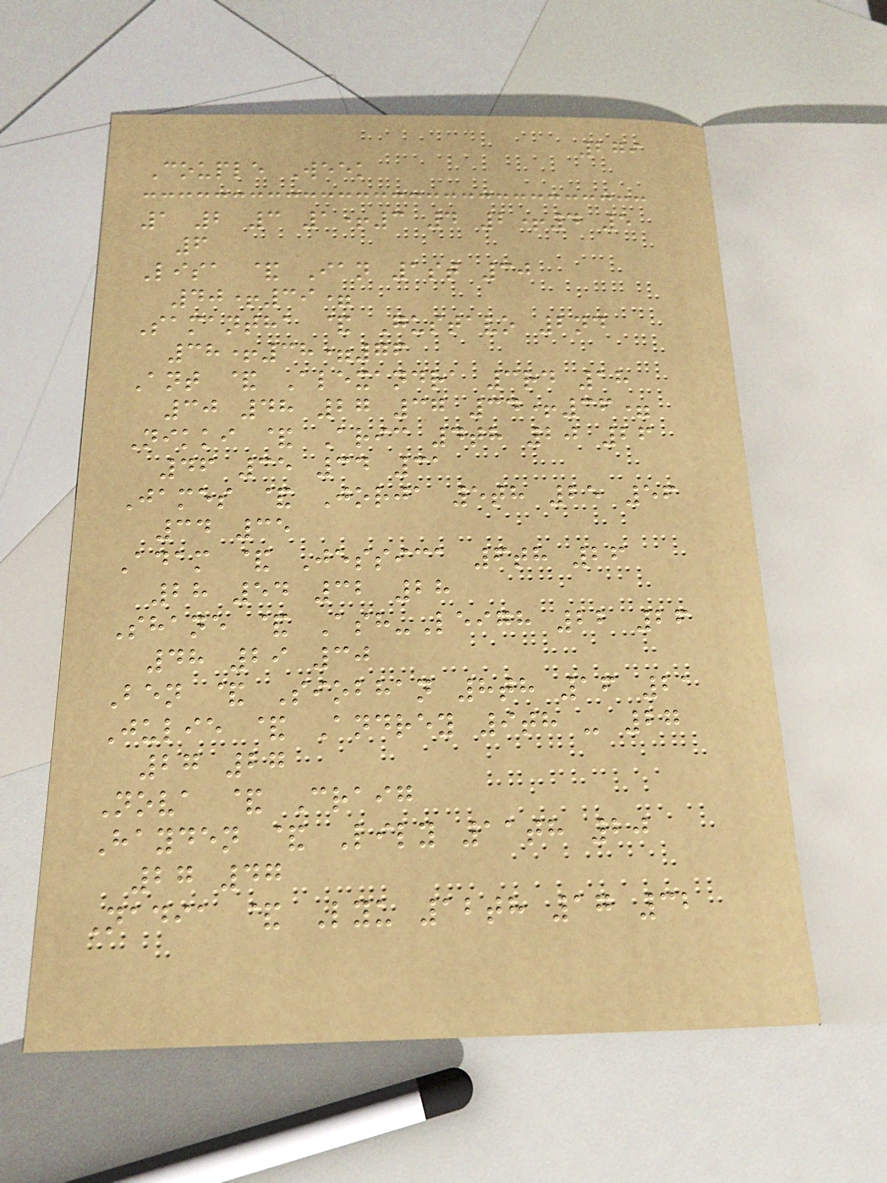279
Couple Week
1 2 3 1+3 4 2+4 5
6
Lisa & Ian 1st 30
40+39=
Samantha & Gustavo 2nd
38+38=76
Ant & Alexandra 3rd 18
30 48 27 37 34+36=
Nikki & Aric 4th 20 26
46 35 34 31
James & Jorja 5th 25 56
34 35
Adam & Jessica 6th 26
28 54 32 28
Shane & Ash-Leigh 22 26
48 29 30
Ben & Siobhan 8th 16 21
Julie & Andrey 9th - 27
27 27
Nova & Craig
Hayden & Lily 11th 20
27 47
Nadia & Lyu 12th 17 32
